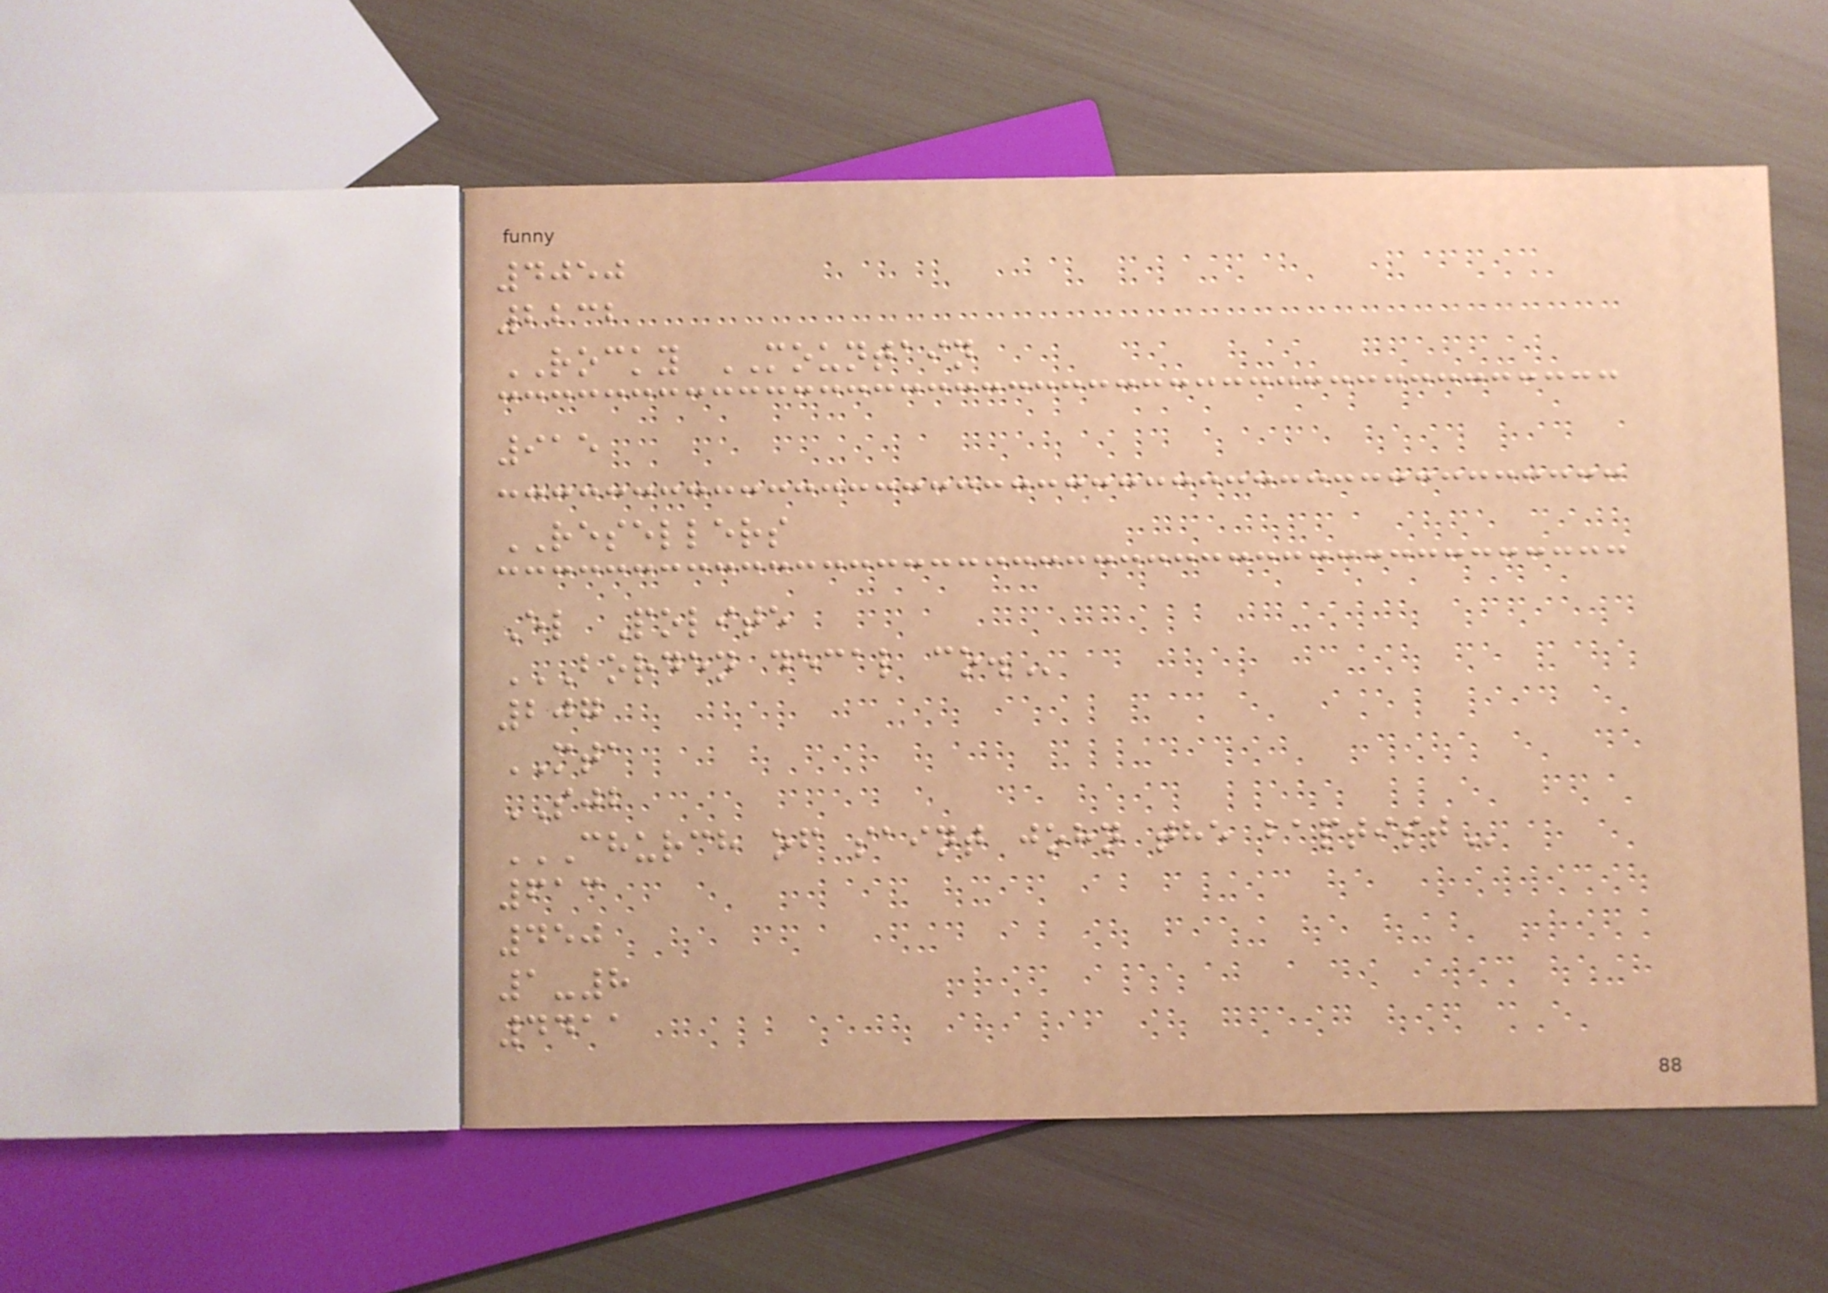4050
2232
ROCKY MOUNTAIN
915
RESELLERS
El Polite
BORDEN DECAL CO.
207
MTA
SJB
CHURCH OF SAINT JOHN THE BAPTIST
613
450
1-8
4411
